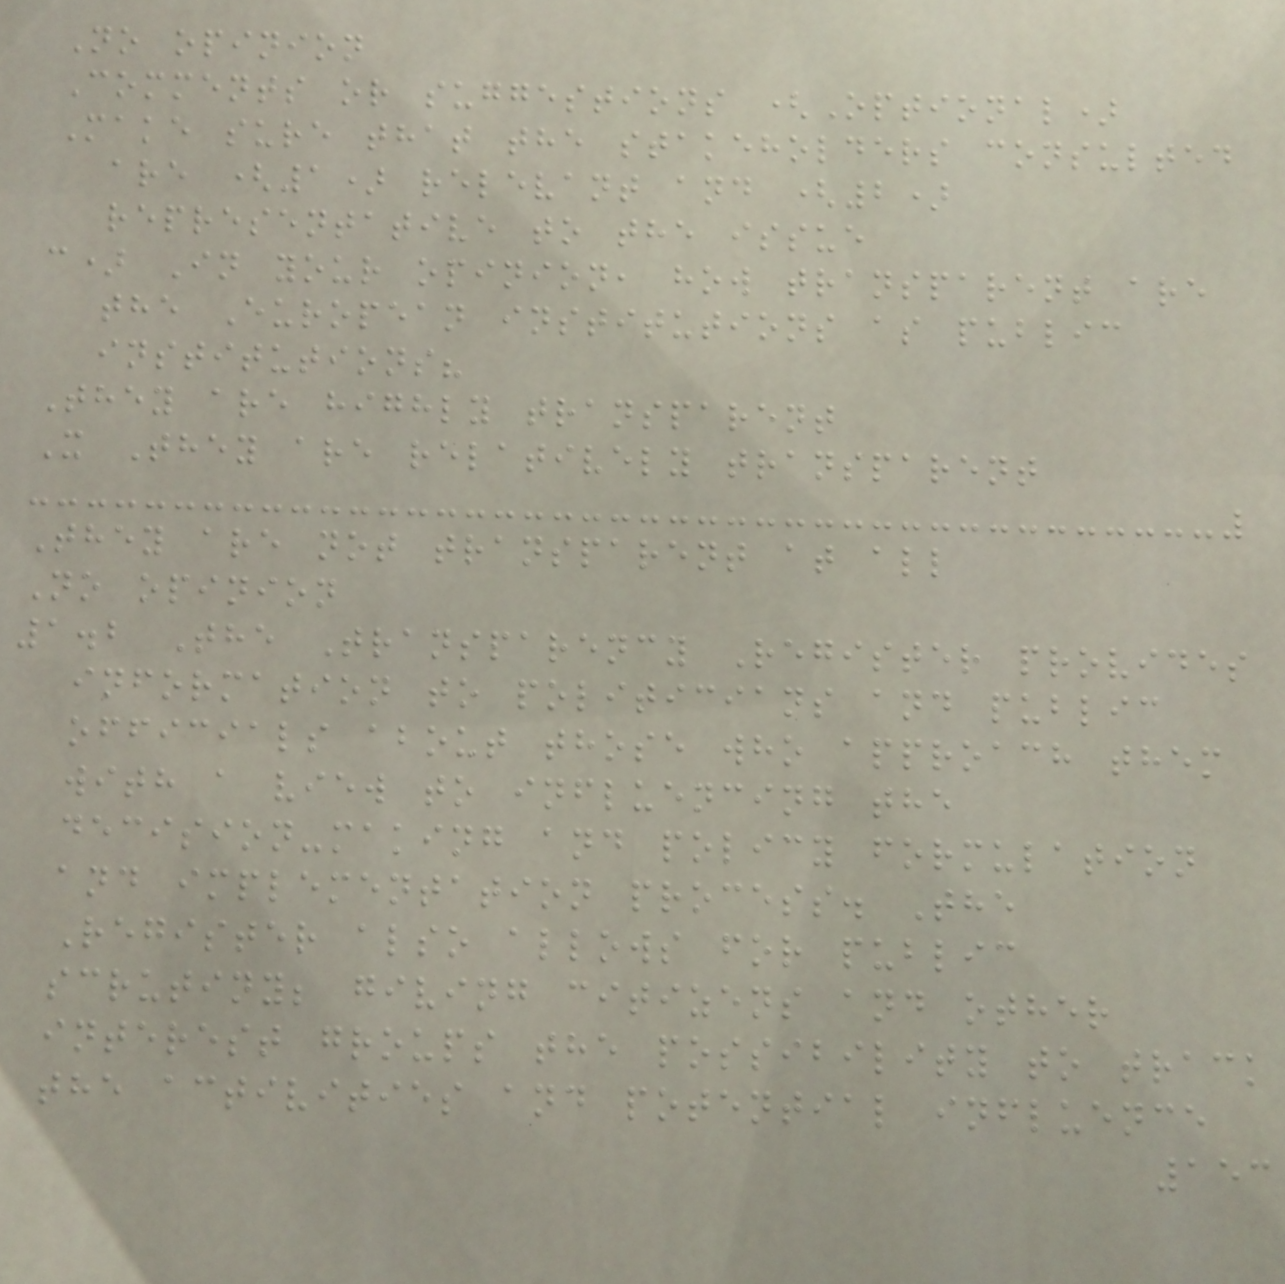No opinion
Comments or suggestions (Optional)
Make sure that the stakeholders consulted
are (1) relevant and (2)
representative to the issue
c) In your opinion, how transparent are
the European institutions as public
institutions?
They are highly transparent
X They are relatively transparent
They are not transparent at all
No opinion
1.2 The Transparency Register provides
information to politicians and public
officials about those who approach them
with a view to influencing the
decision-making and policy formulation
and implementation process. The
Register also allows for public
scrutiny; giving citizens and other
interest groups the possibility to track
the activities and potential influence
153
